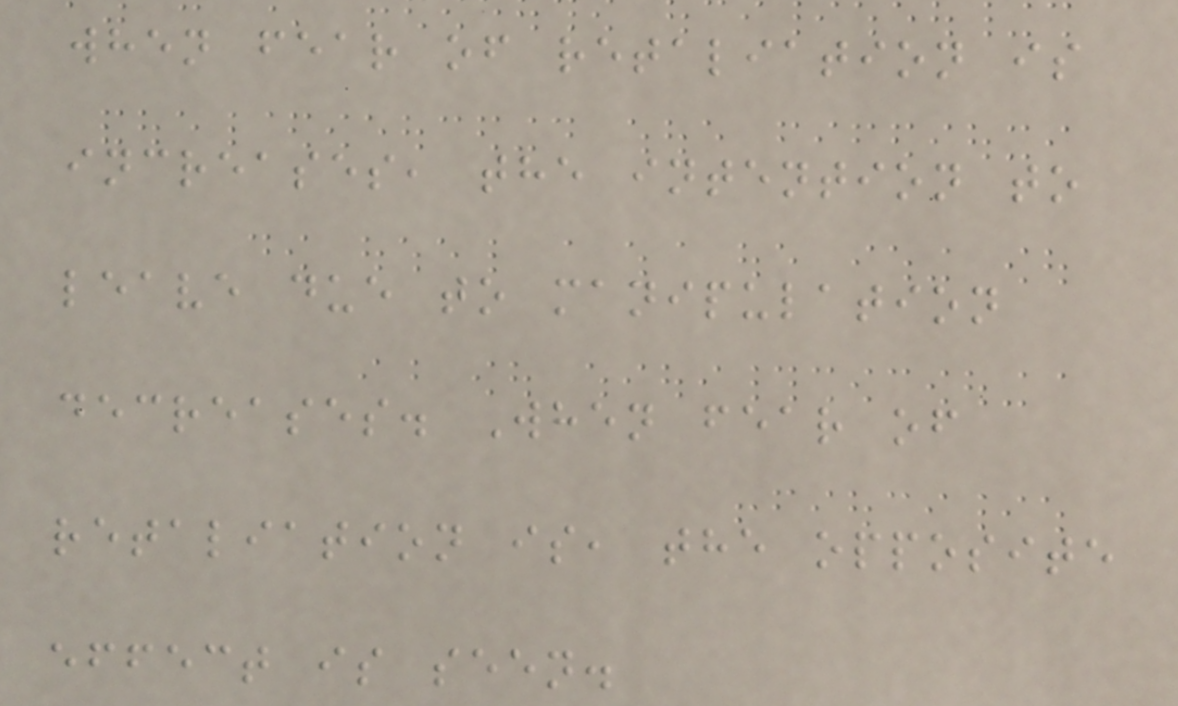when fear of retaliation is
increases, the intention to
leave due to manipulation
decreases. When fear of
retaliation is, the opposite
effect is seen.
